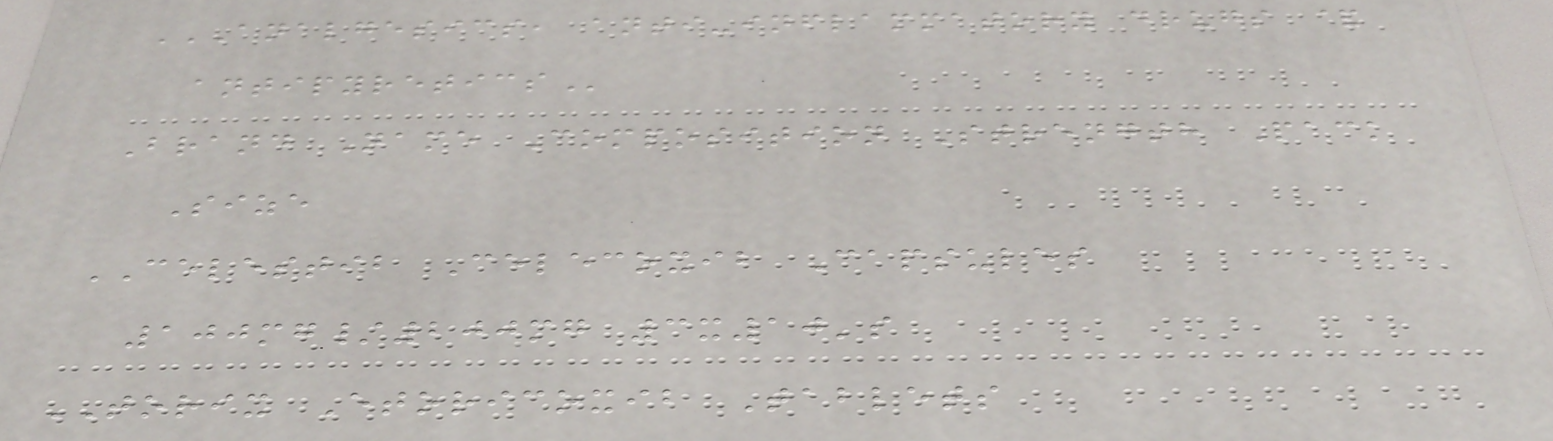ANALGESICS, ANTI-INFLAMMATORY DRUGS &
ANTIPYRETICS
Brand Name Composition Strength Pack
Size
CELESTIB Celecoxib Capsules
100mg/200mg 3x10's
TORIX Etoricoxib Tablets
